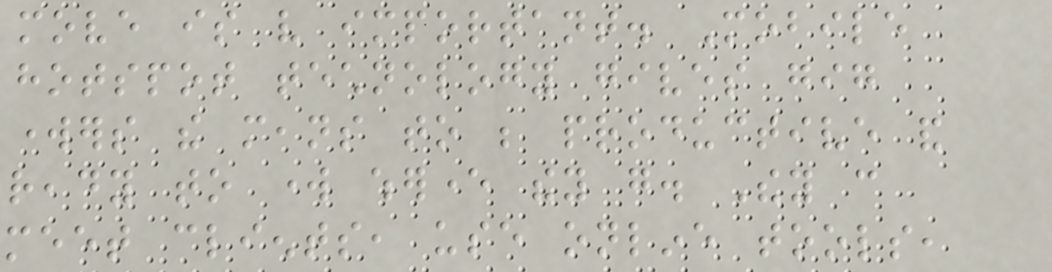move is very important. Mobile
hotspot technology gives gig
workers the means to be productive and
ready to work wherever they go. They can
meet clients, use online tools,
